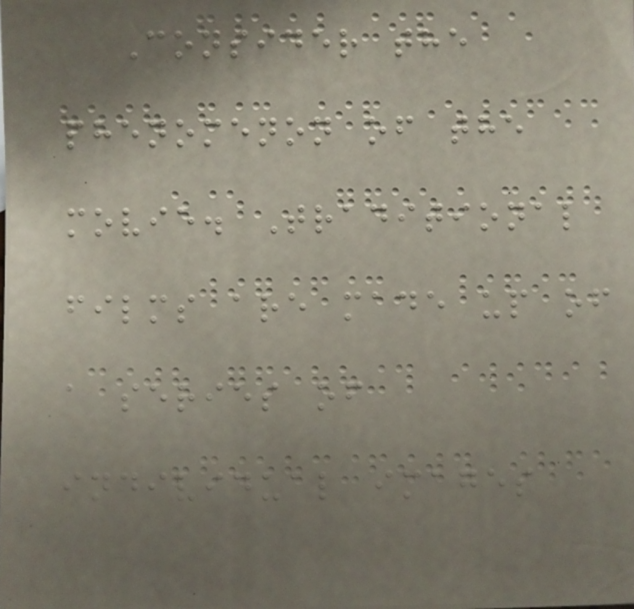Consider the
phenomenon of the
movie. Traditional
films are made up of
a series of
individual images
